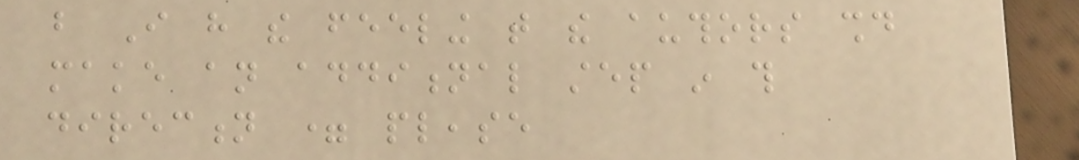but I have the feeling that the authors should
make an additional step in this
direction = please
